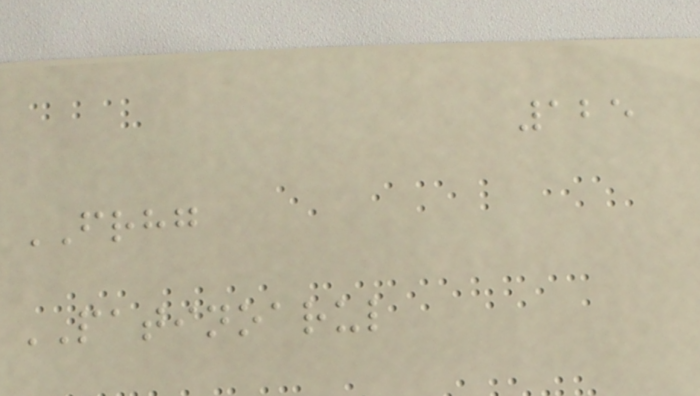125
FRHG
PATINOARUL
